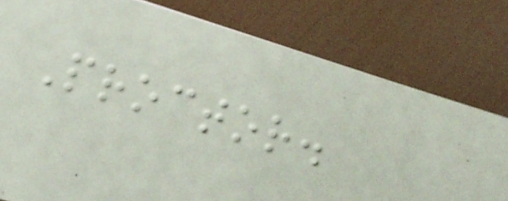Proctor.
